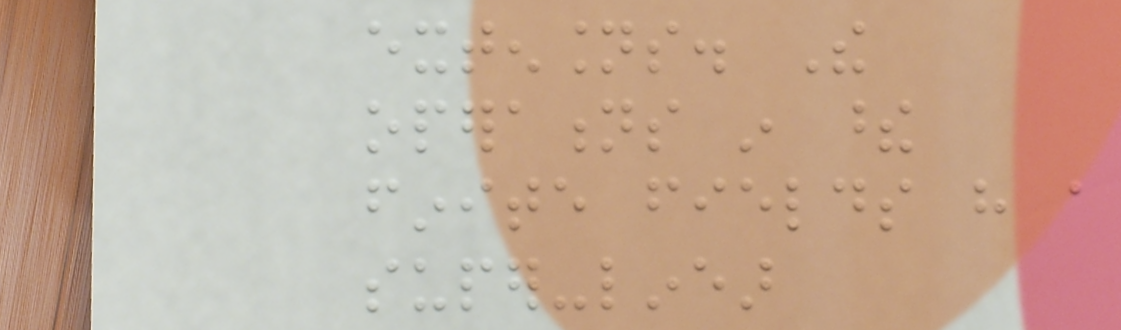extensions. The
operations in these
finite fields have a
super-linear
